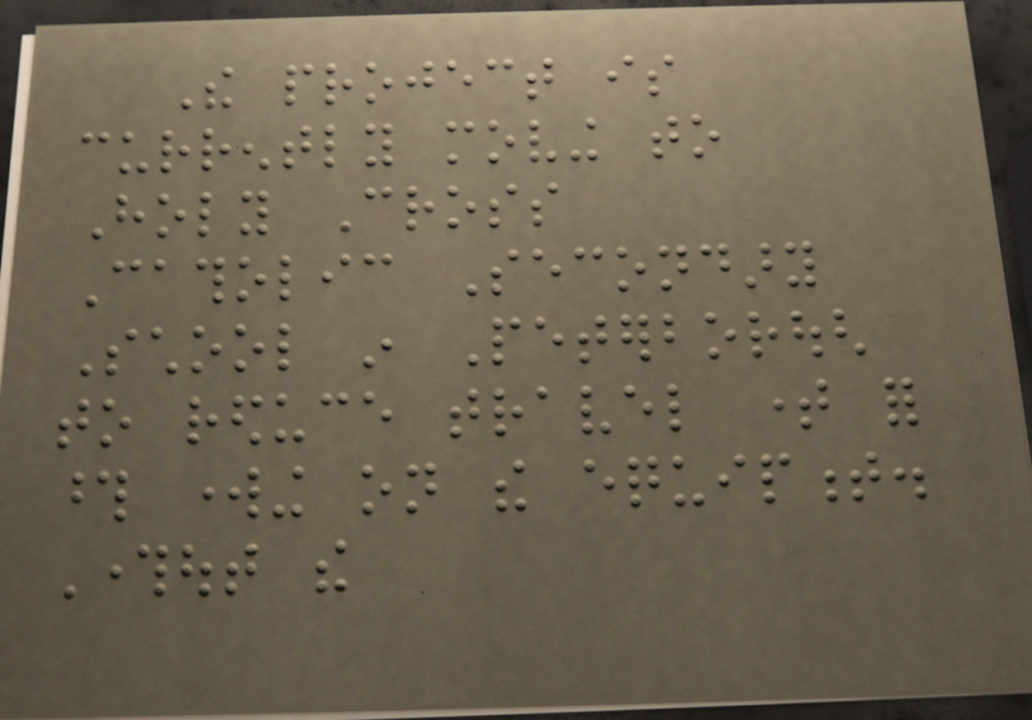The project is
currently moving to
Holy Cross
Catholic Secondary
School in Peterborough
to reduce travel time for
those working on the equipment.
Throughout the
